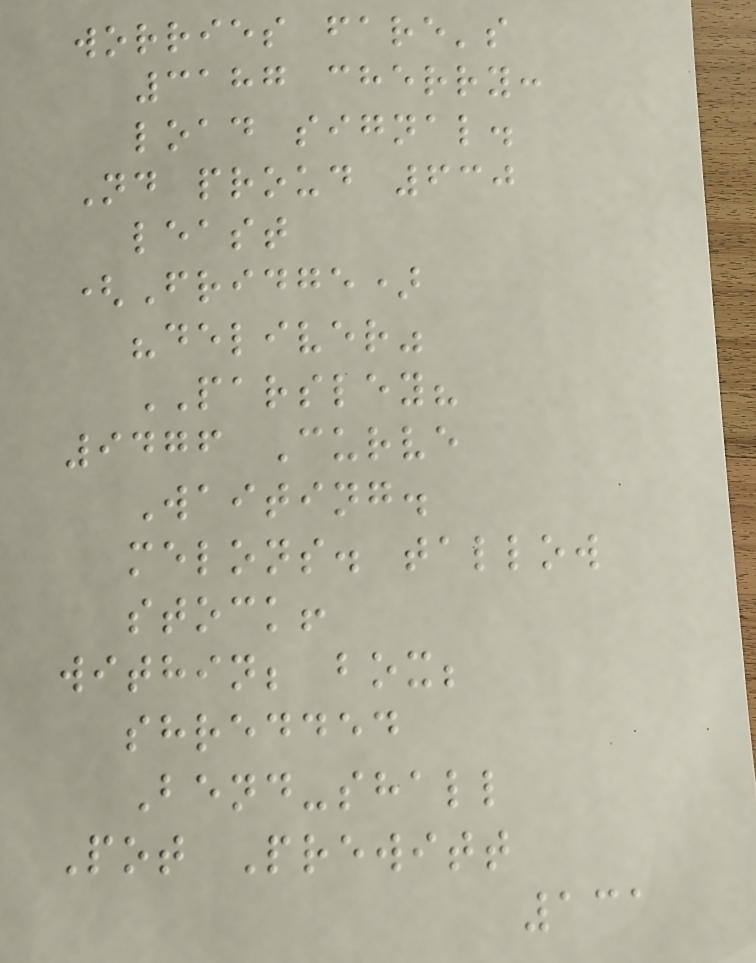worries fare's
3187 cherry:
load signal.
Nd proud 630
least
(Fridge)
"deliver"
PARSLEY?
9476 Curve
Waiting.
melons. tallow
stock!
within; box;
shredded
Bend-shall
Pot Prewitt
131
